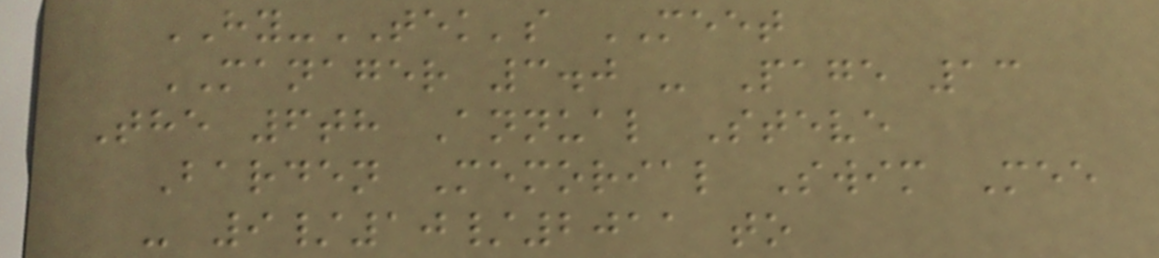HY-TEK's MEET
MANAGER 3.0 - Page 13
The 6th Annual Steve
Barden Memorial Swim Mee
- 9/10/2011 to
